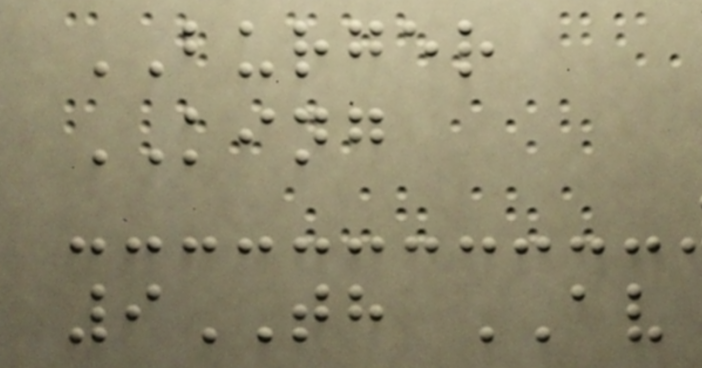BURGER
KING
9TH AV
